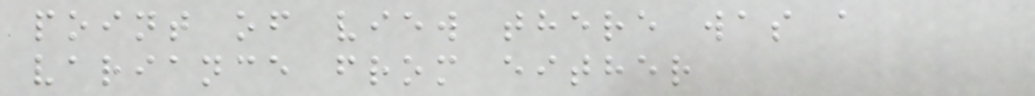point of view there was a
variance from either
